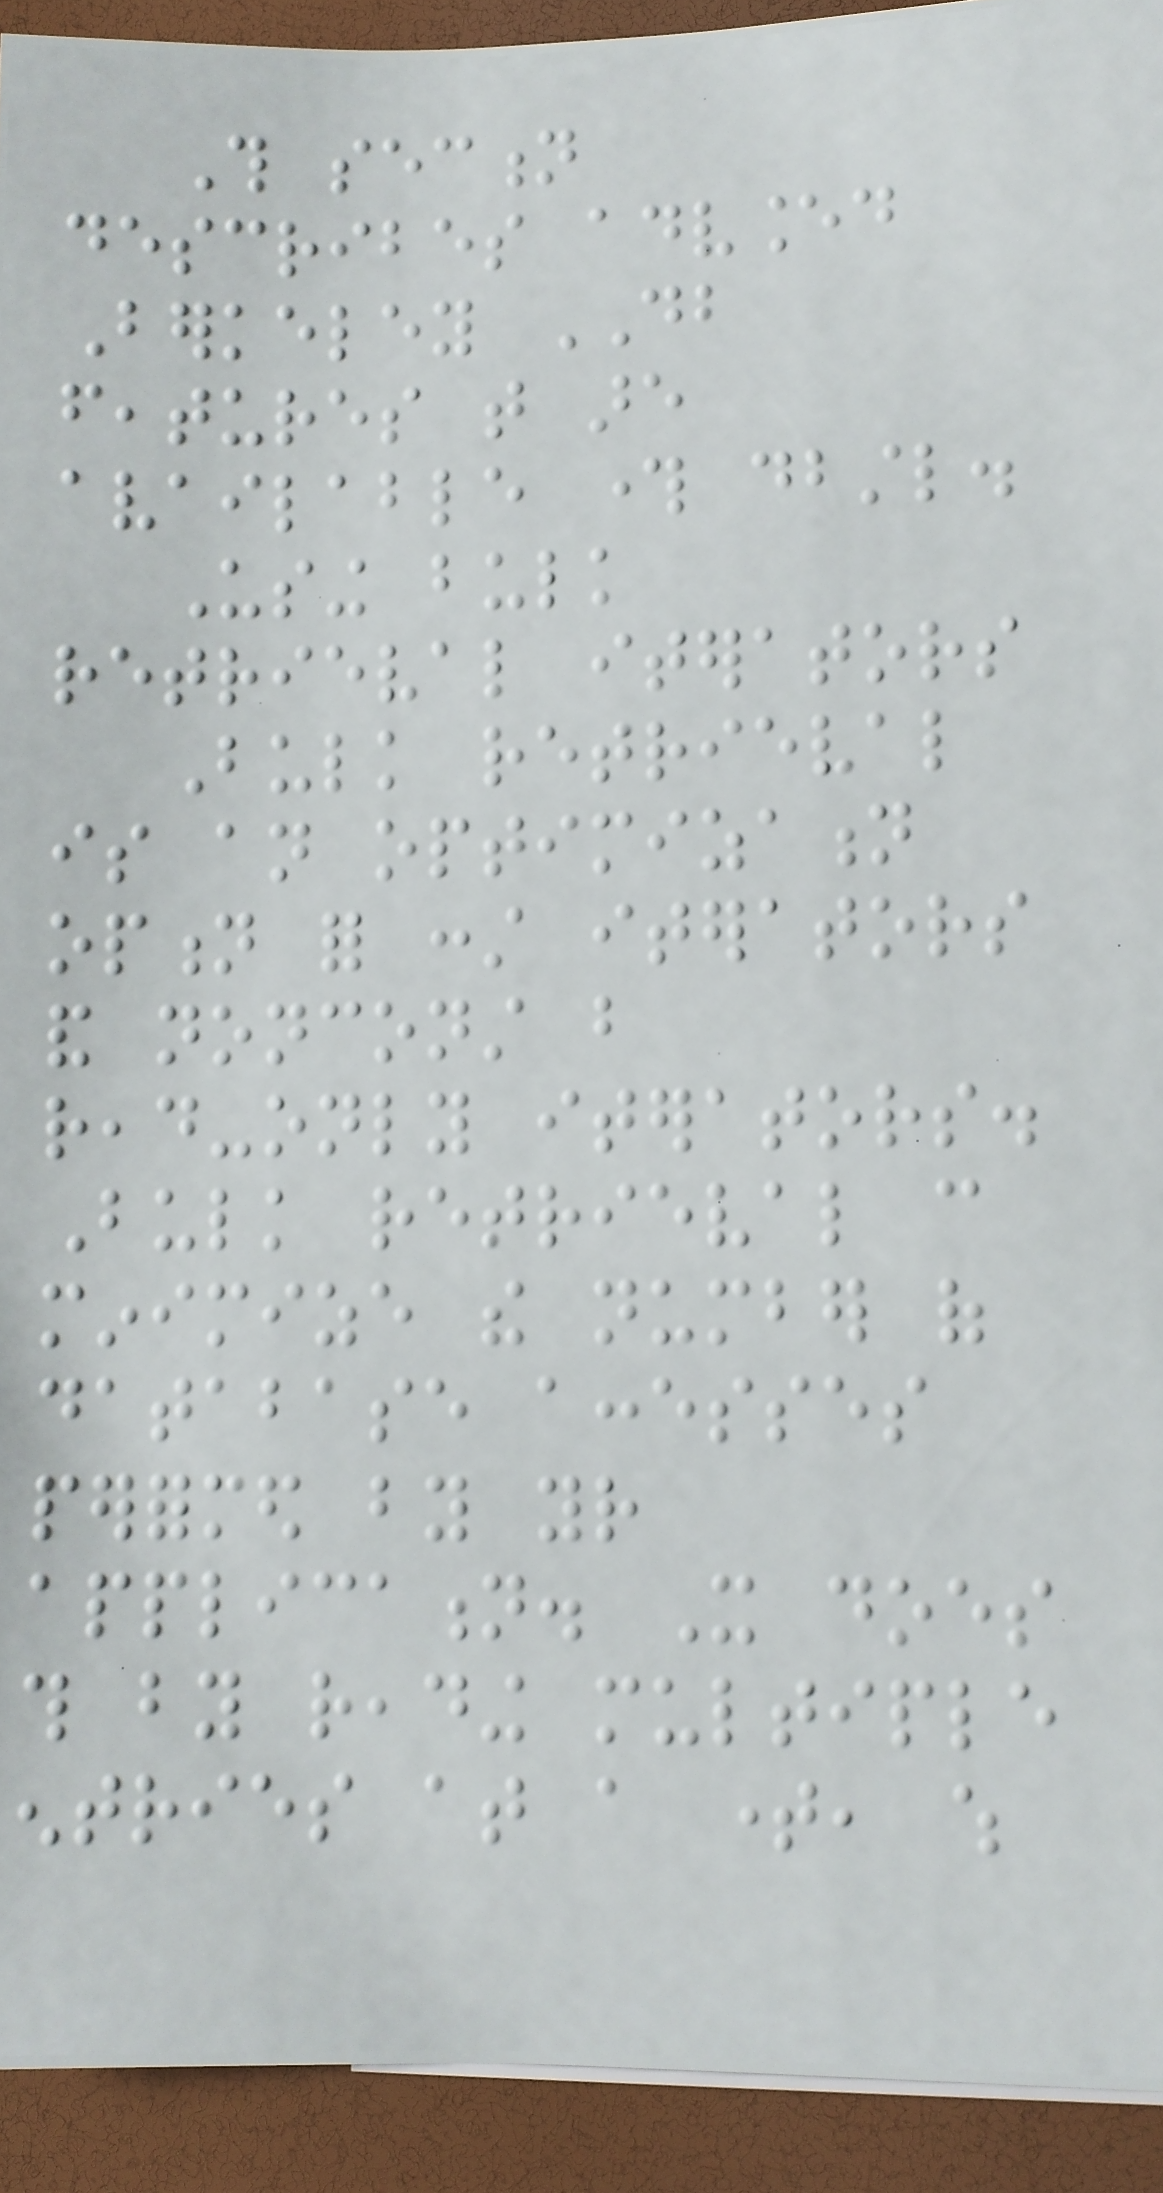This section
describes advanced
Berkeley DB
features that are
available through dbstl.
Using bulk
retrieval iterators
Bulk retrieval
is an optimization
option for const iterators
and nonconst but
read-only iterators.
Bulk retrieval can
minimize the number of
database accesses
performed by your
application. It does
this by reading multiple
entries at a time, which
